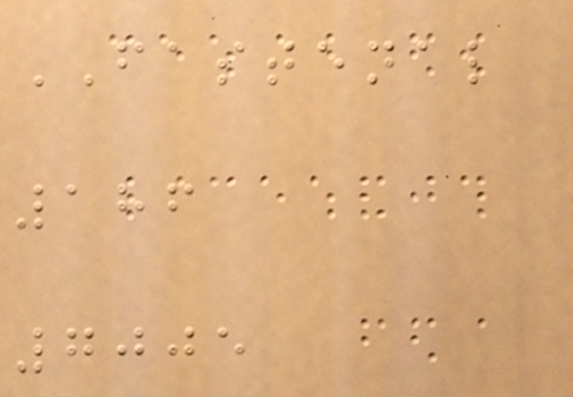FASTENAL
186
7005
